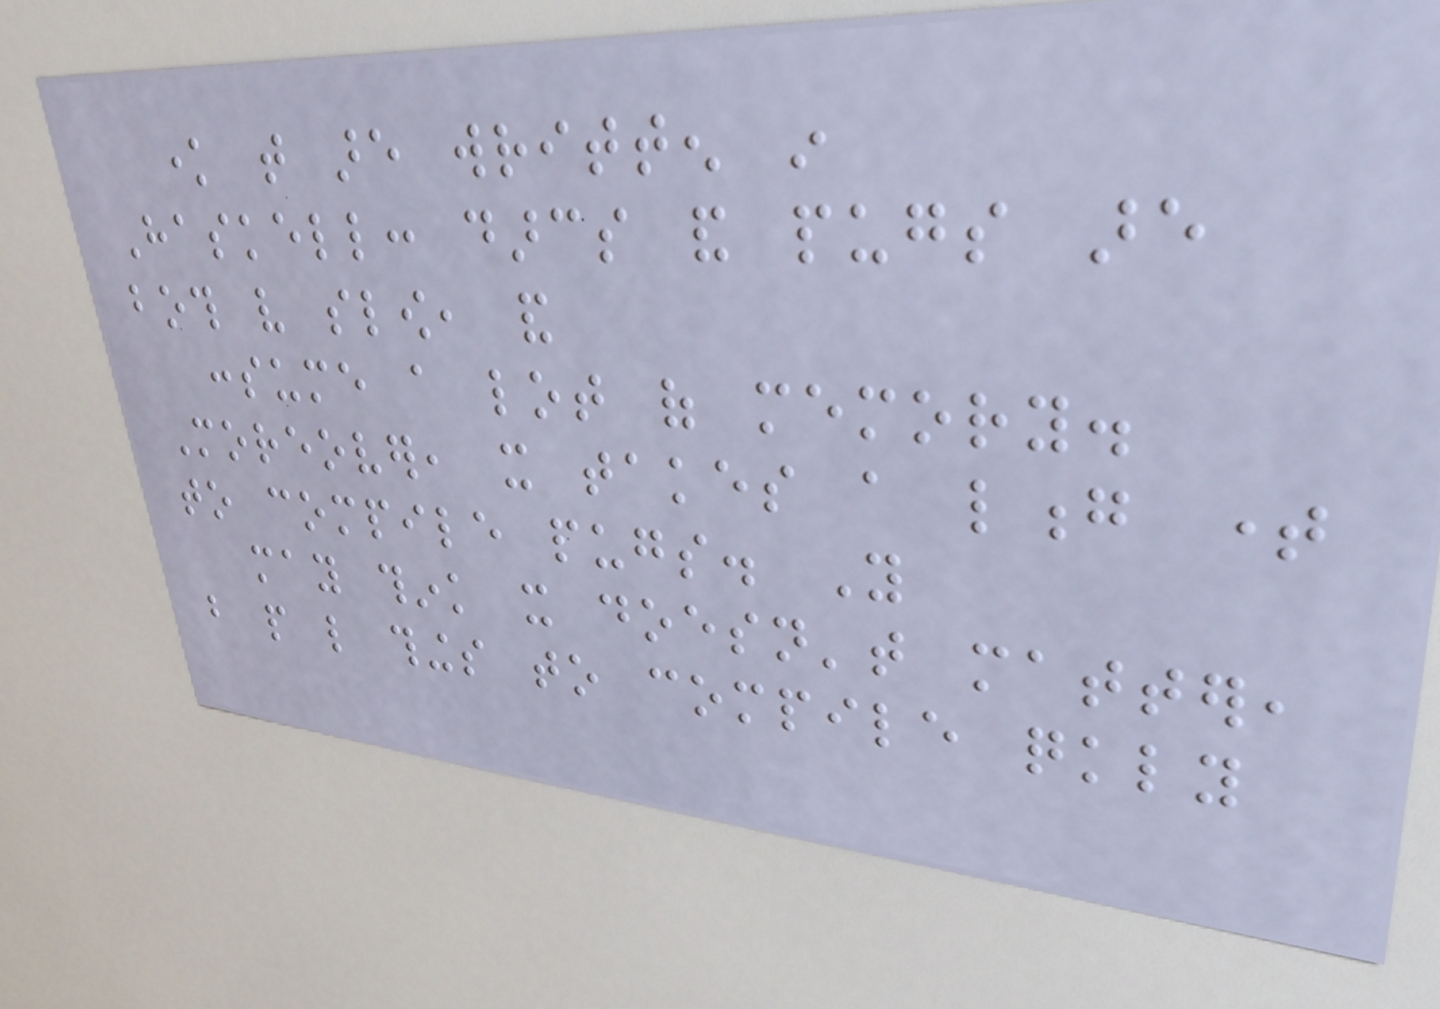know that are written in
Haskell: darcs and pugs are
both very slow, and
consume a lot of memory.
Moreover, it takes a long time
to compile pugs. You
may think it doesn't matter,
but people like things to compile quickly
